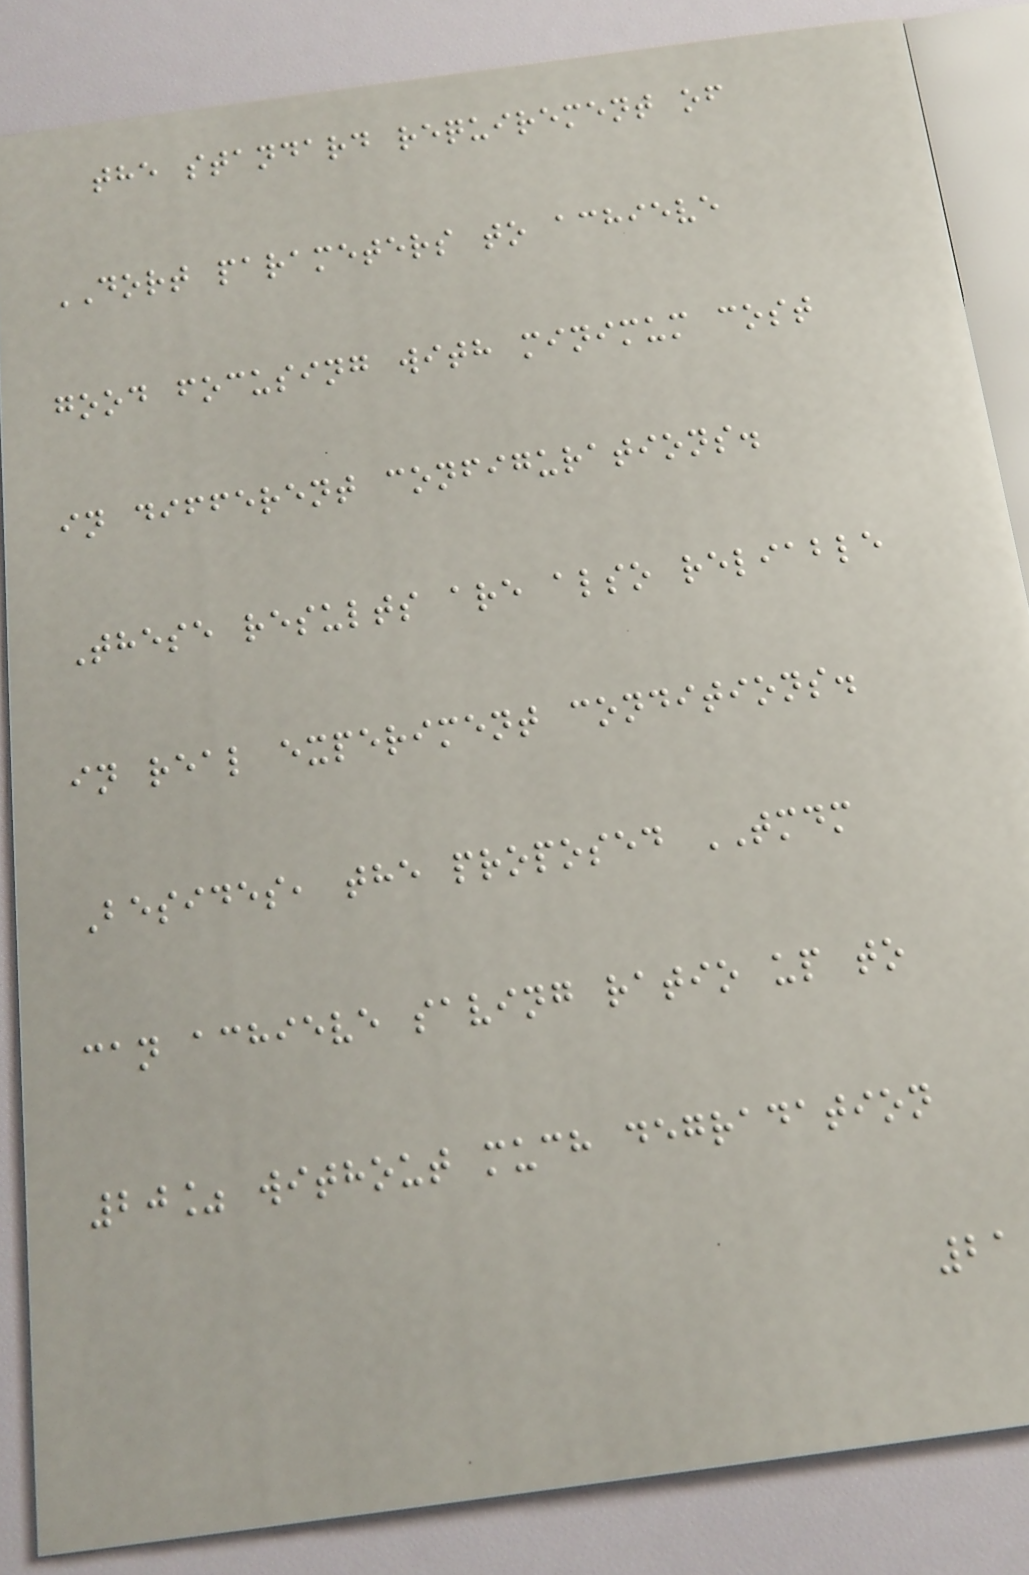the standard requirement of
DORT parameters to achieve
good focusing with minimum cost
in different configurations.
These results are also reliable
in real experiment conditions.
Besides, the proposed TMDM
can achieve saving ratio up to
20% without much degradation
21
